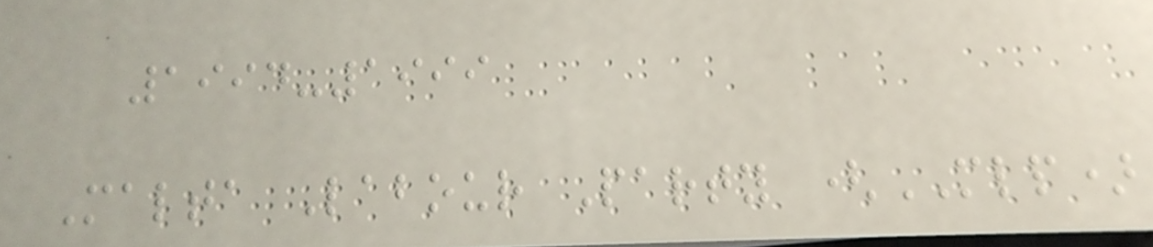1994-1999
Malta Labour Party (MLP)
